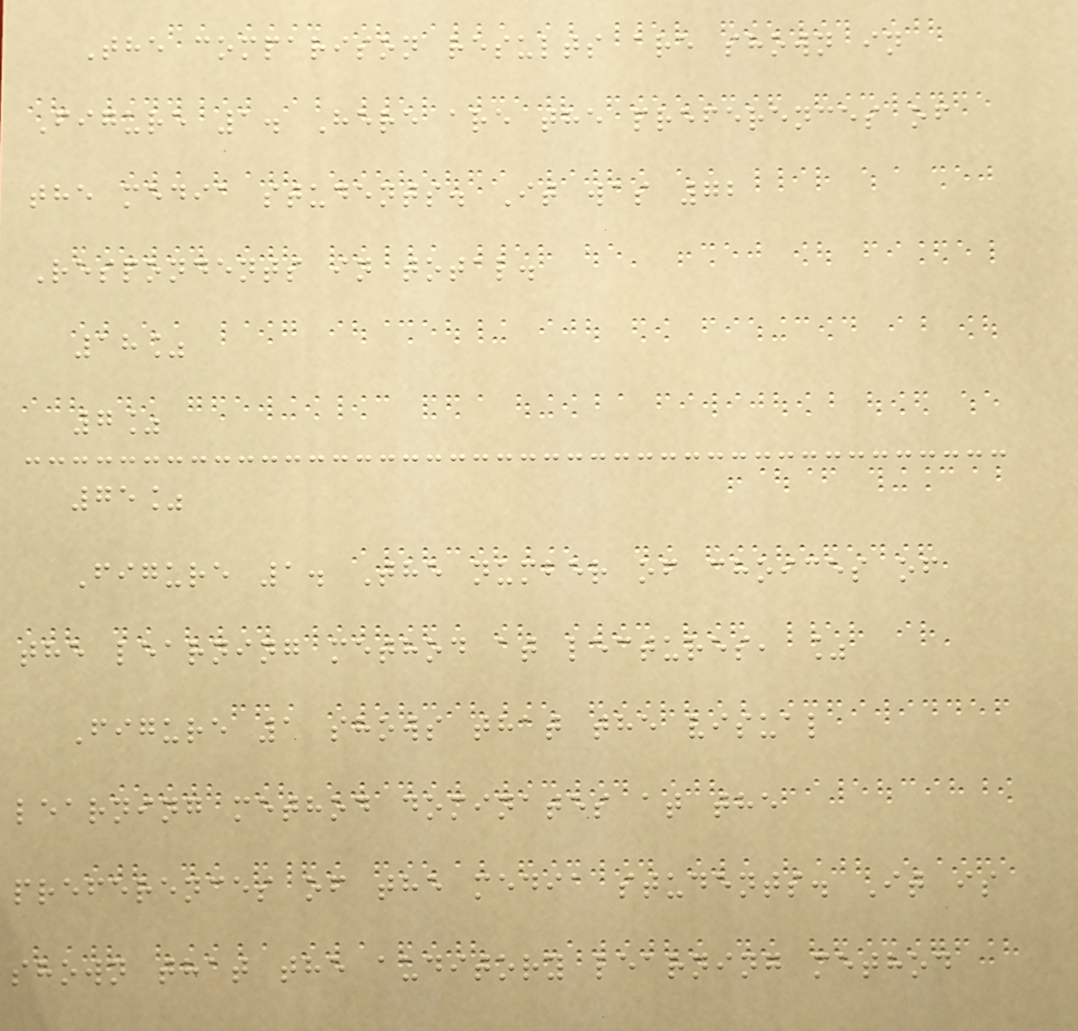The comparison results are shown in
Figure 1. Here are the preferences of
the media students. It was 72
Respondents in total.
18%
7%
75%
Figure 1. The number of choices of
the learning method at lectures, %
Figure 1 shows that the visual
learning method dominates at the
preferences of the media students. It is
shown that the auditory learning method
